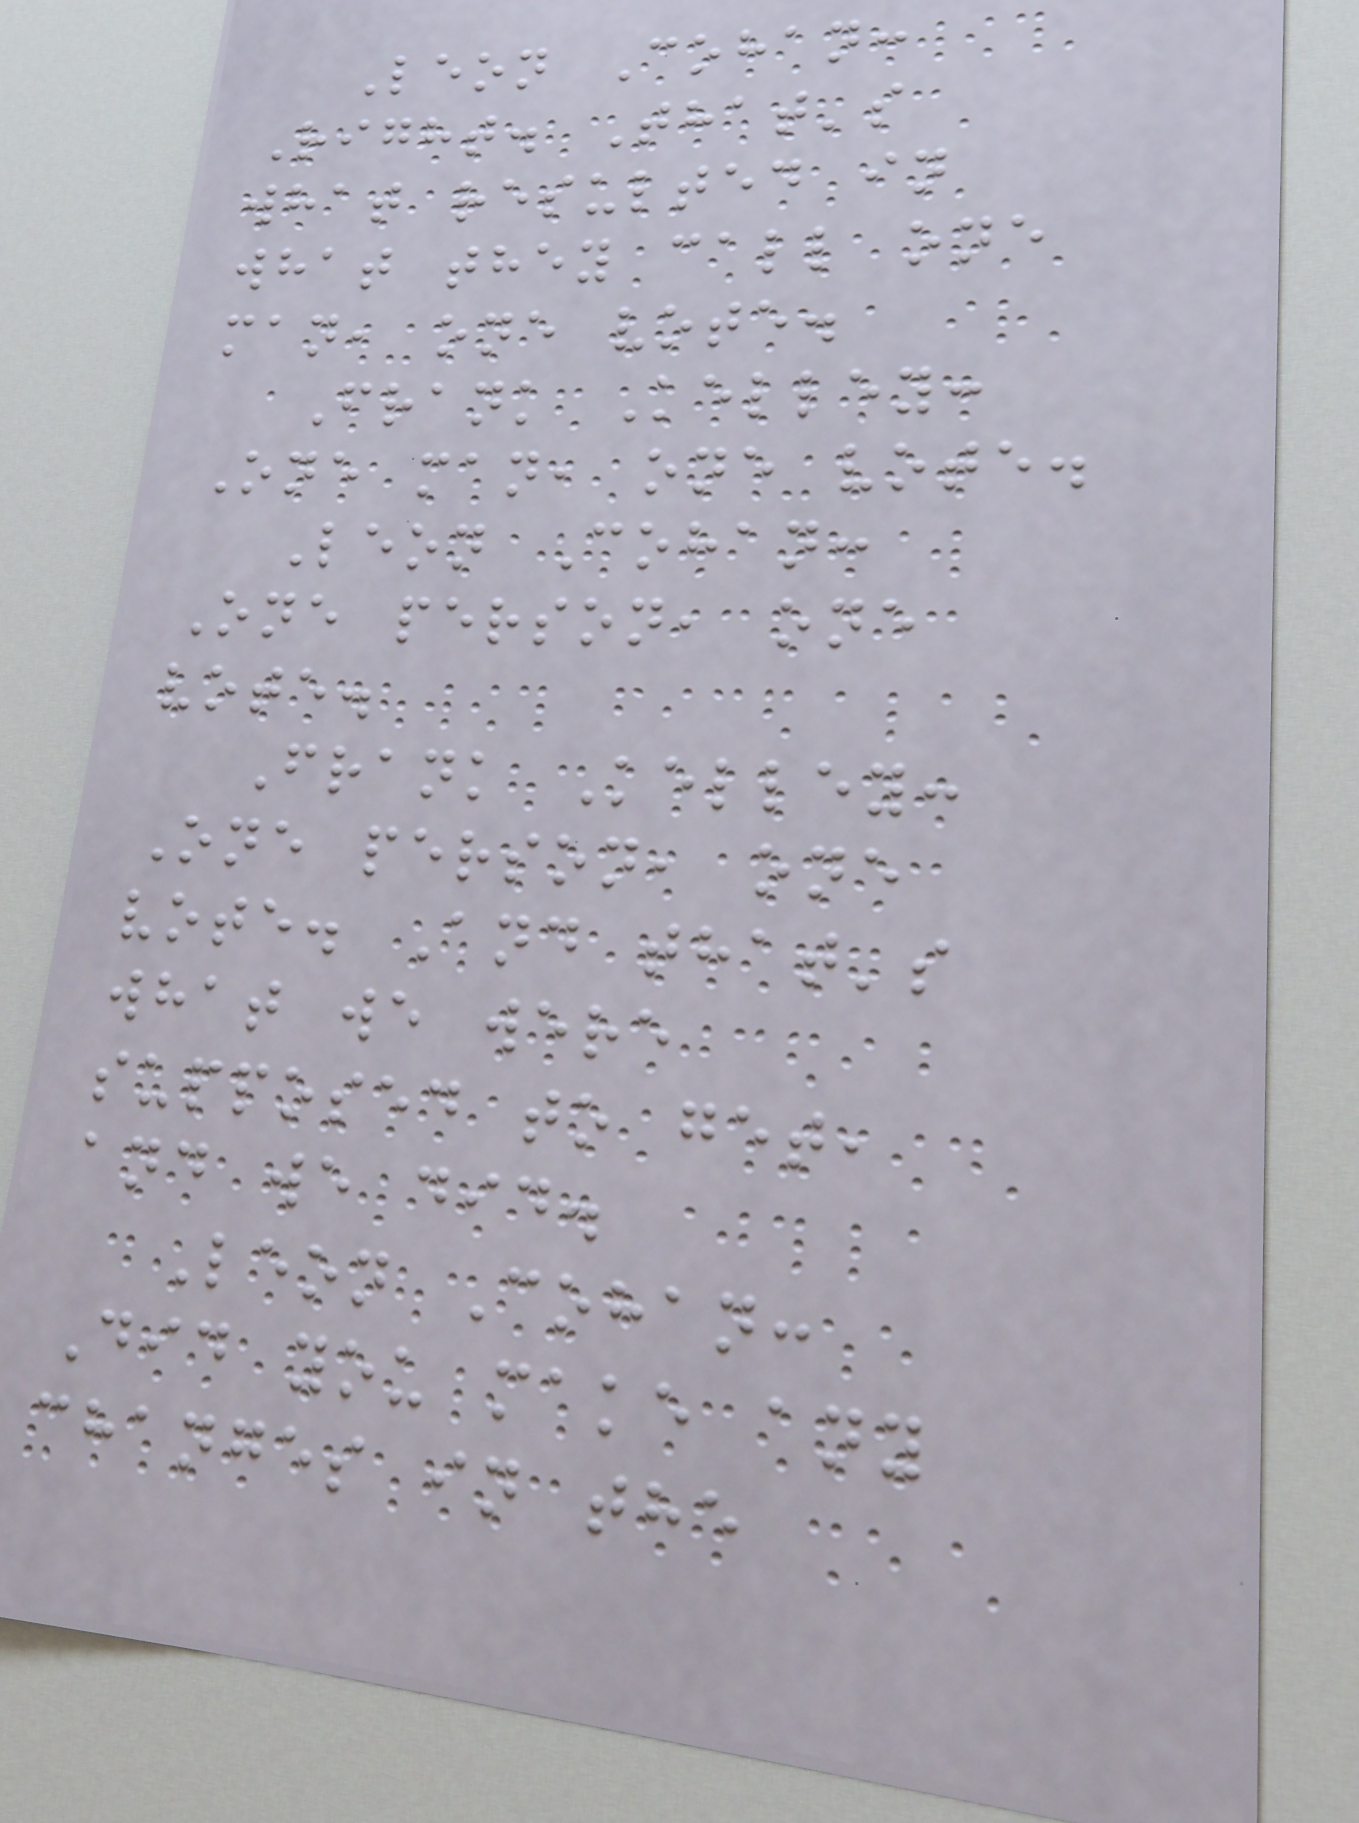Leon Cohan:
Right. That's
what resulted in
what they call one
man, one vote.
Frank Kelley:
One man, one vote.
Leon Cohan:
One person, one
vote.
Frank Kelley:
One person, one
vote. And that's
what we were
supposed to get,
and we did.
Leon Cohan:
Did you make any
changes in the
